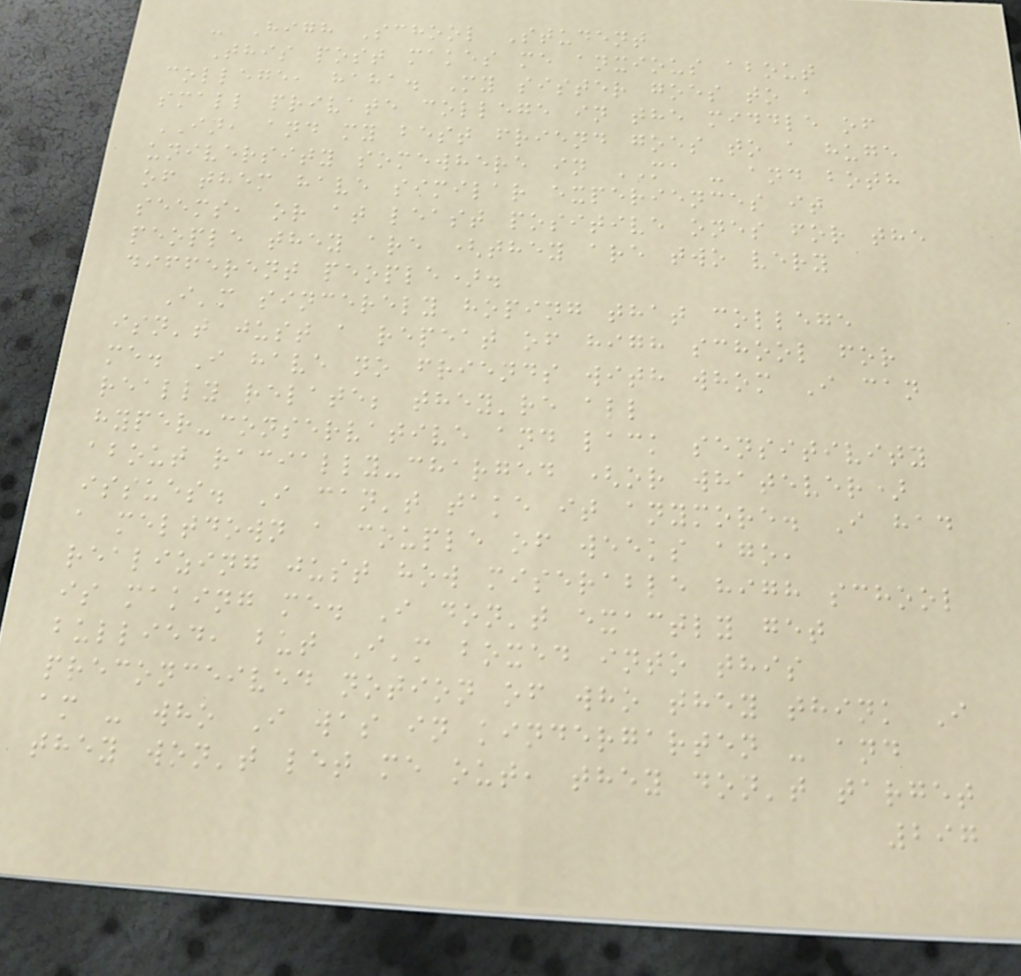- High School Student
This post makes me anxious about
college, haha. My sister goes to a
small private college in the middle of
IN, and my best friend goes to a huge
university somewhere in MA - and both
of them have similar experiences it
seems, or at least positive ones for the
people they are (they are two very
different people).
I'm sincerely hoping that college
isn't just a repeat of high school for
me. I have no friends with whom I can
really relate; they're all
hyper-conservative and lack sensitivity
about racially-charged (or whatever)
issues. I can't take it anymore. I had
a meltdown a couple of weeks ago,
realizing just how miserable high school
is making me. I don't exactly get
bullied, but I'm boxed into this
preconceived notion of who they think I
am - who I was in kindergarten - and
they won't let me out, they don't target
297
